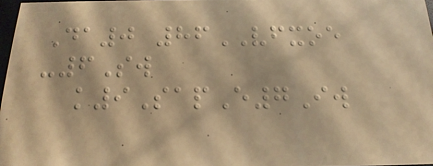Da0 86VFXOE
-6Sw
k9SapE7Iw
